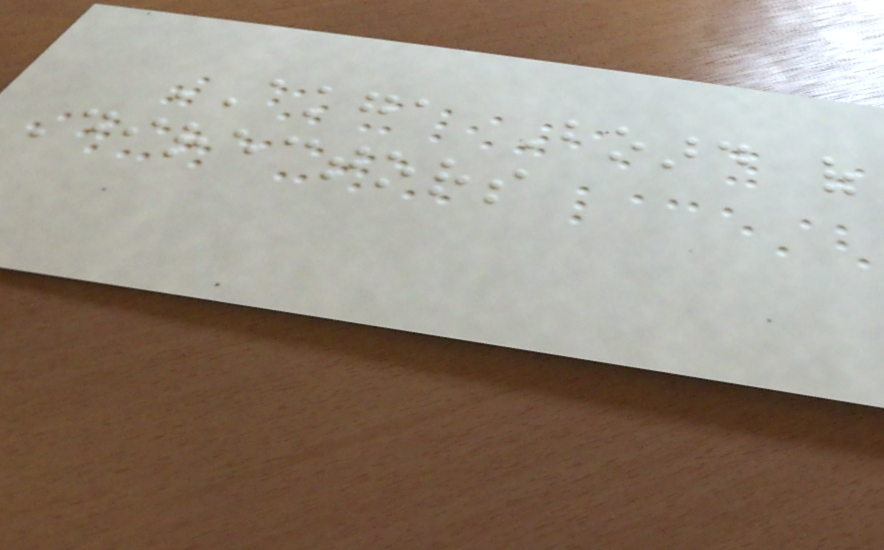AKGA Board of
Directors
